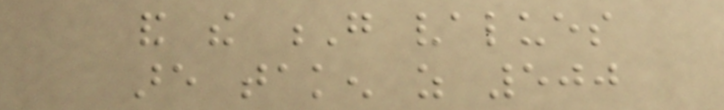and the G values
are taken as 500
